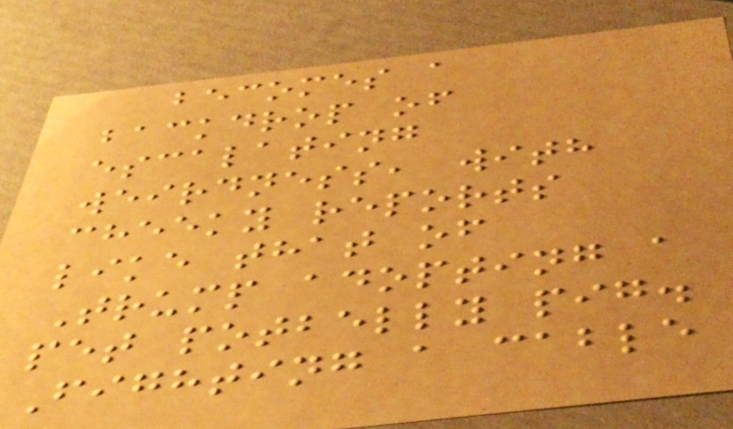becomes a
backdrop of
escalating
weirdness, with
cheeky reports
like that of
Trump adopting a
pet potbelly pig.
Fighting a cable
